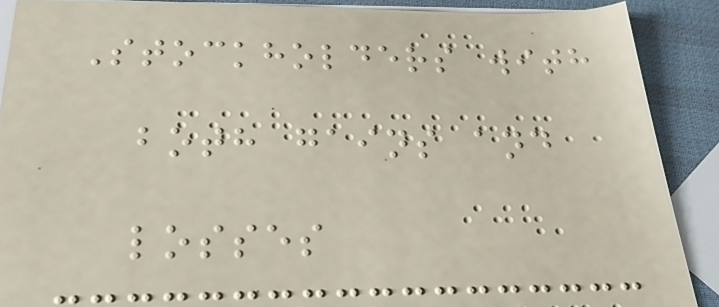Stockholders with
both gains and
losses
